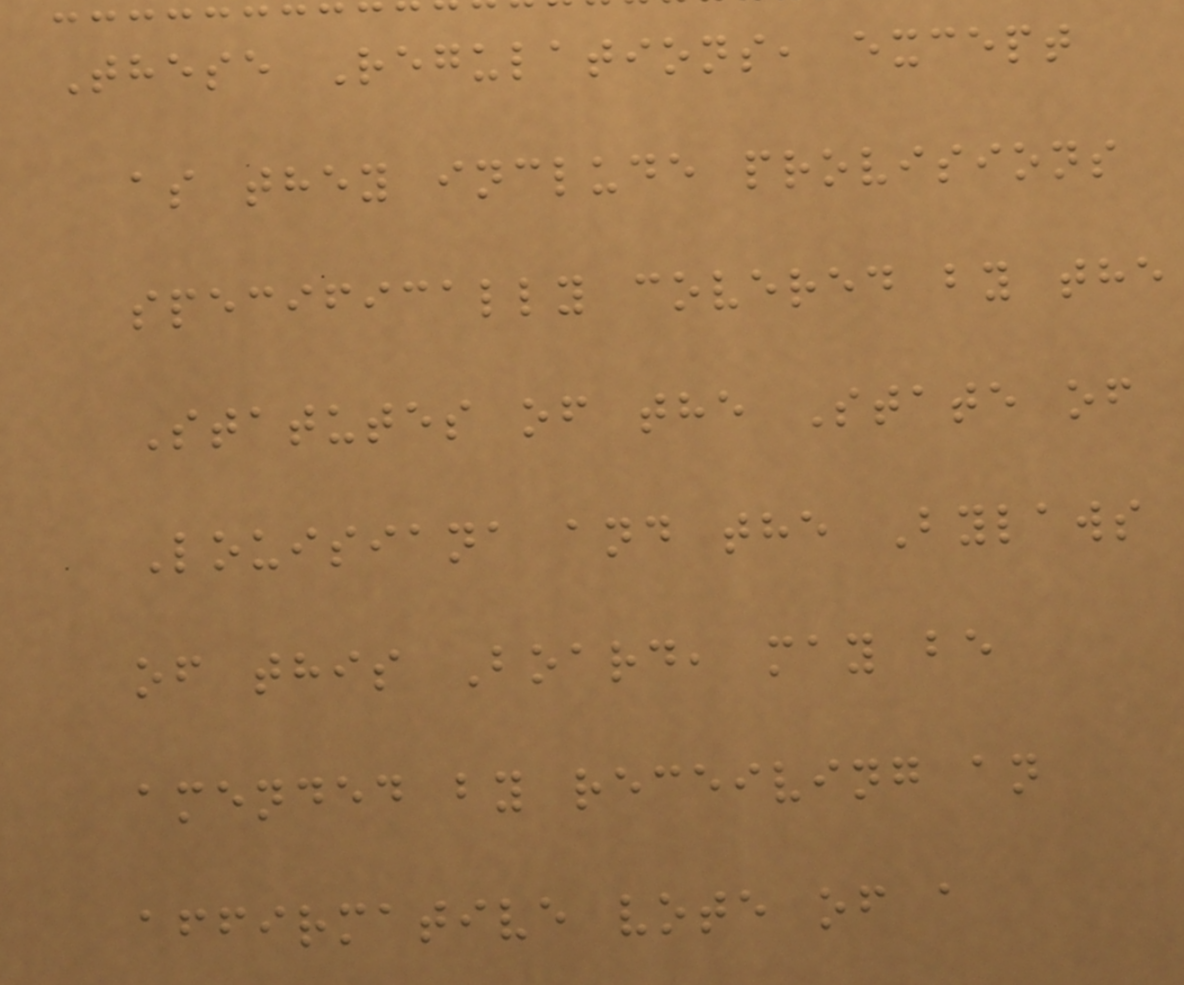These Regulations, except
as they include provisions
specifically covered by the
Statutes of the State of
Louisiana and the Bylaws
of this Board, may be
amended by receiving an
affirmative vote of a
